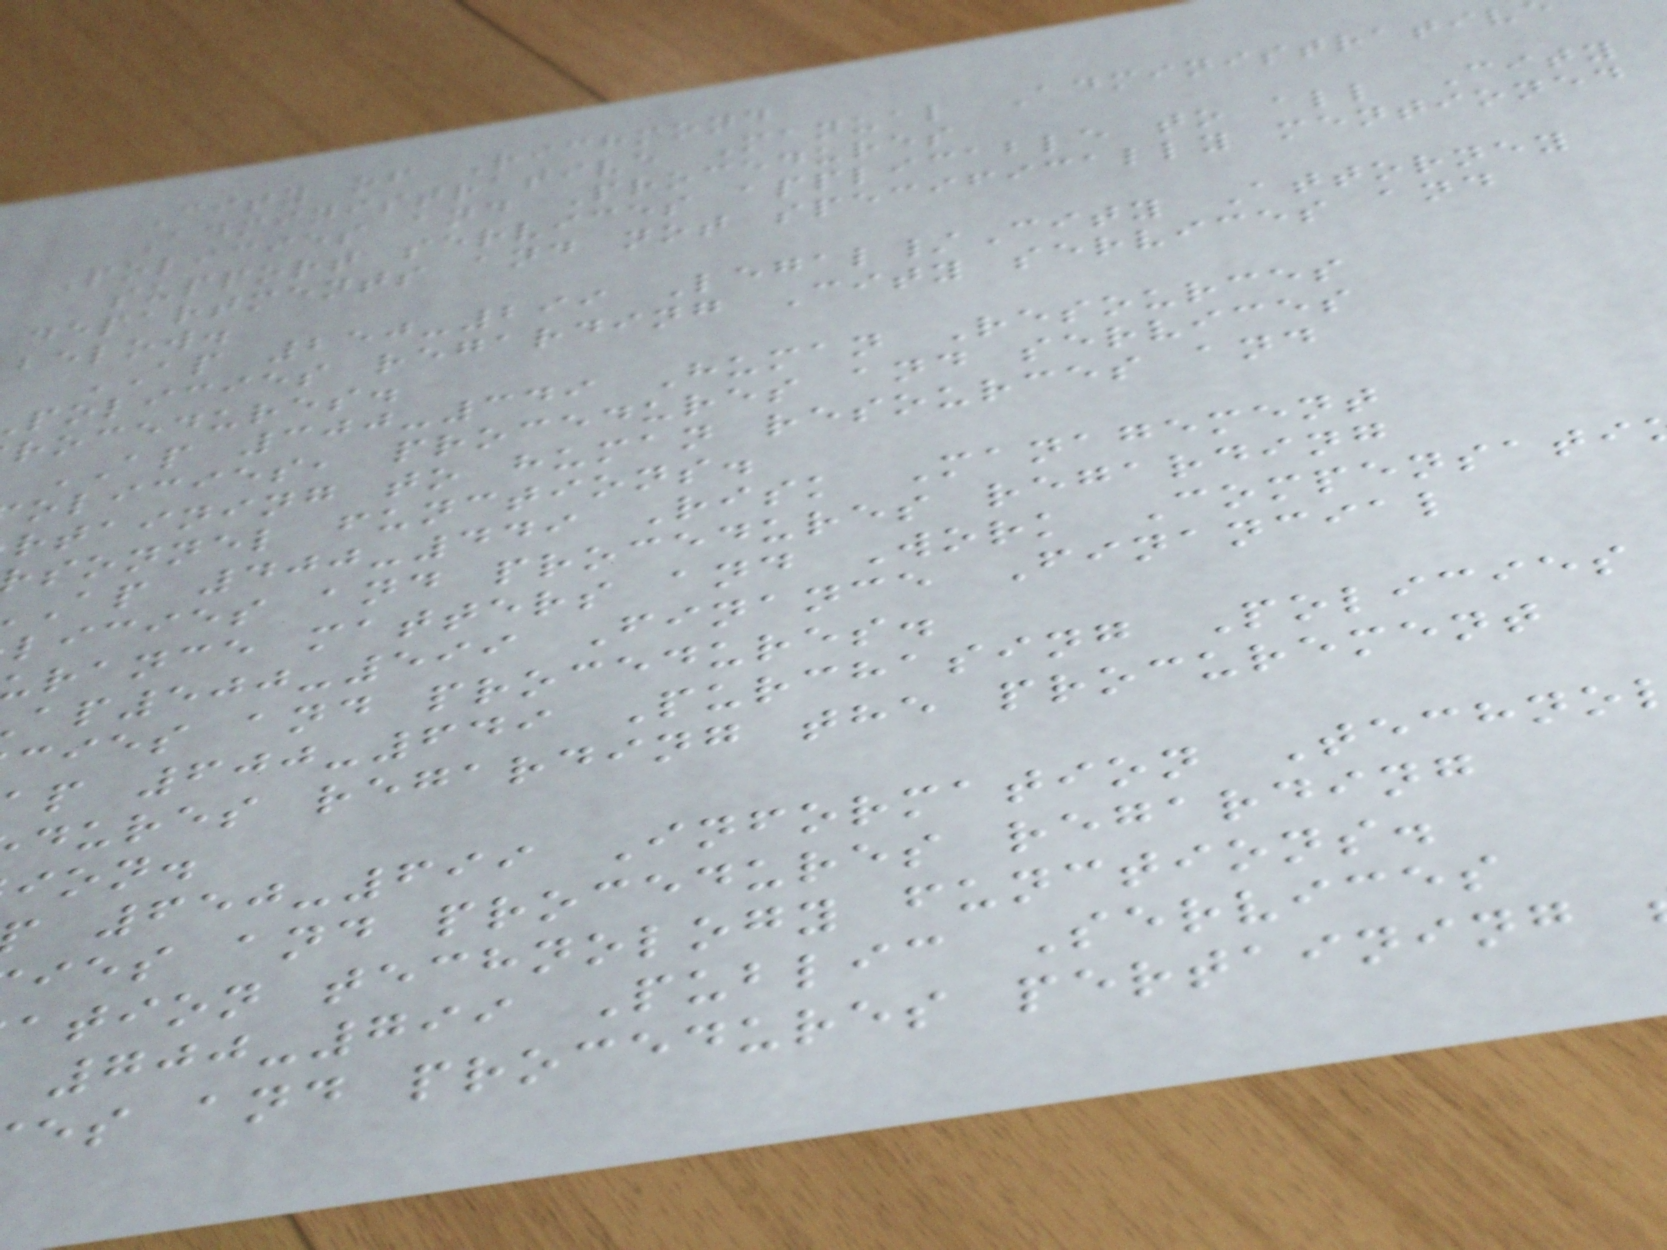City of Richmond
Administrative Manual Administrativ
Policies and Procedures
support services applicable to all City
departments and not specifically mentioned
below.
AP 250-299 Legal/City Attorney
policies regarding City services and
rocedures.
AP 300-349 Human Resources
olicies, procedures and services
rtaining to human resources and
sonnel functions.
ap 400-449 Risk Management
licies and procedures regarding
rance matters and Work Compensati
ap500-599 Finance Financial
cies and procedures.
p 600-649 Purchasing Policies
dures regarding the procurement
ion.
650-699 Information Techno
ies and procedures regarding
ation technology functions.
700-799 Public Services
es and procedures pertaining
